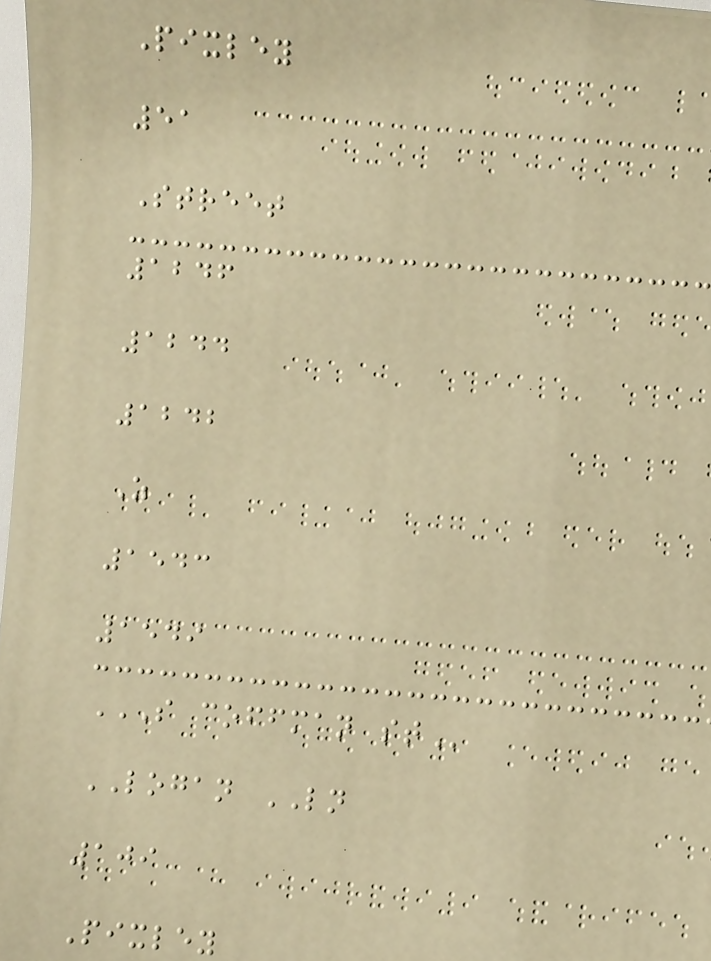Pixley
51
Street
1246
1244
1242
Z
1543
1549
S COFFMAN ST
LOGAN LN
109
Pixley
